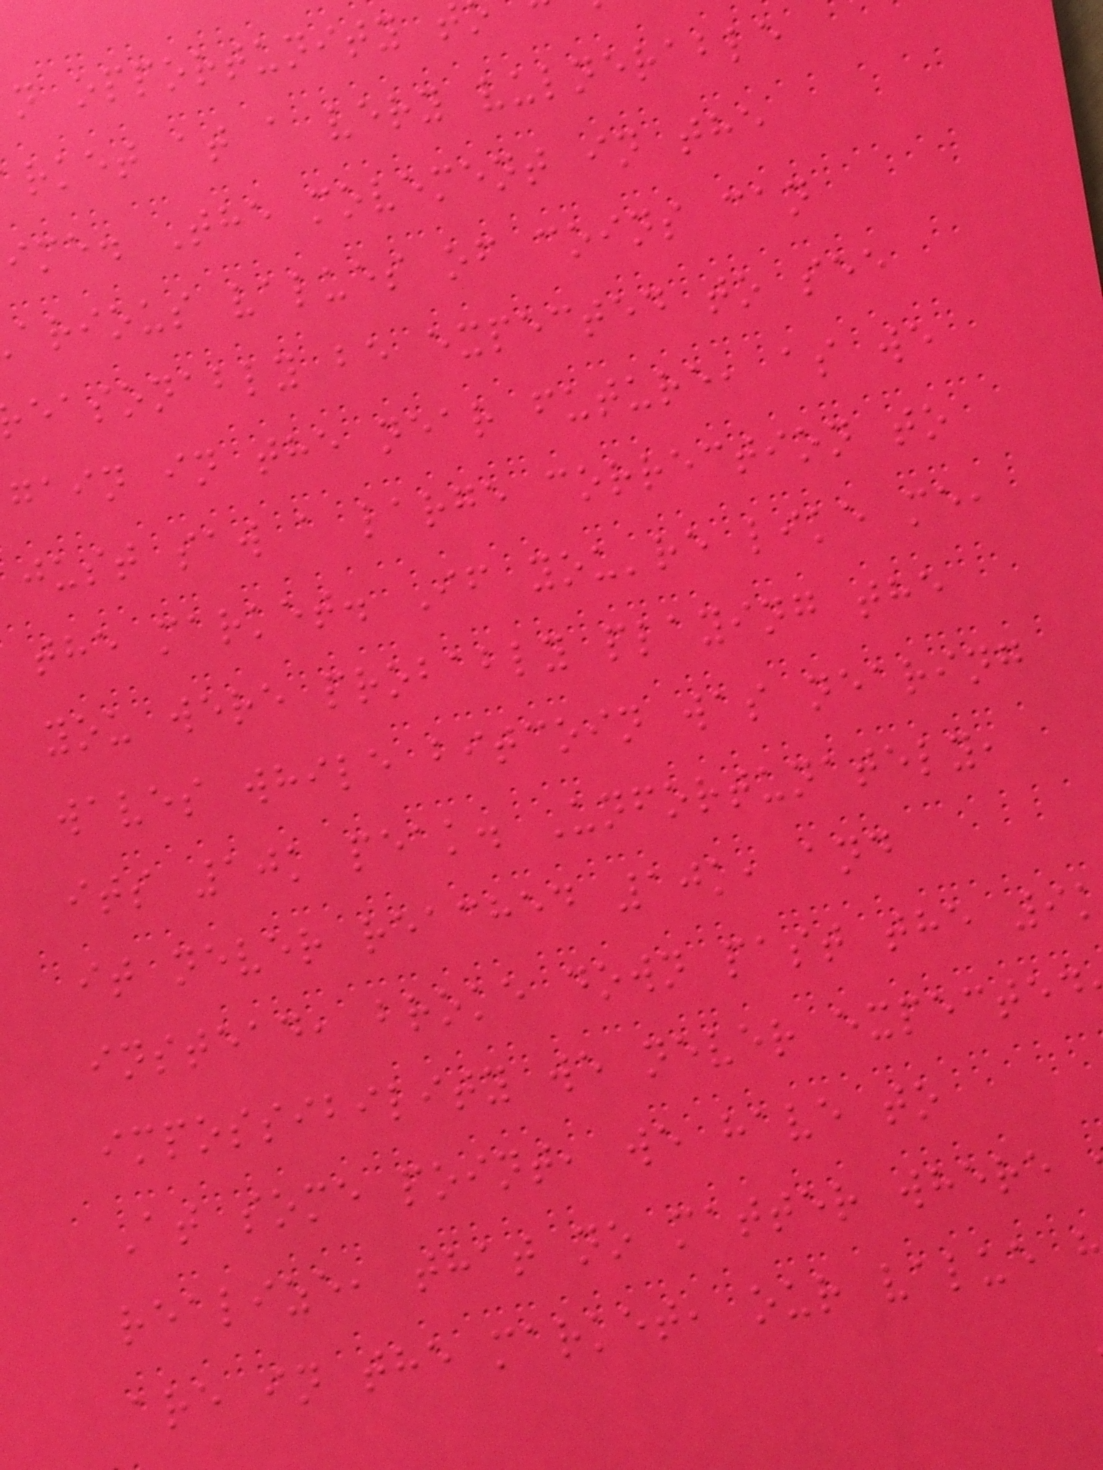n opportunity t
rket at a very vulnerable
ime. The movement in the
arious values of coins can
easonably be expected to see
gain in the near future, as we
just saw a large correction to
the market. If you're like me,
you were probably playing the
waves while bitcoin was nearing
its 10k peak. Unfortunately,
it never reached 10k, and
instead, broke down past the 9k
impossibility we never expected
At some point, we have to
realize, that no matter where
are in the market, our value
